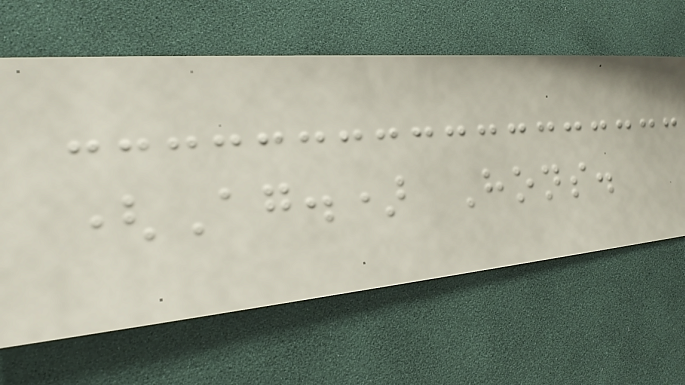(Ag.) Hons.
